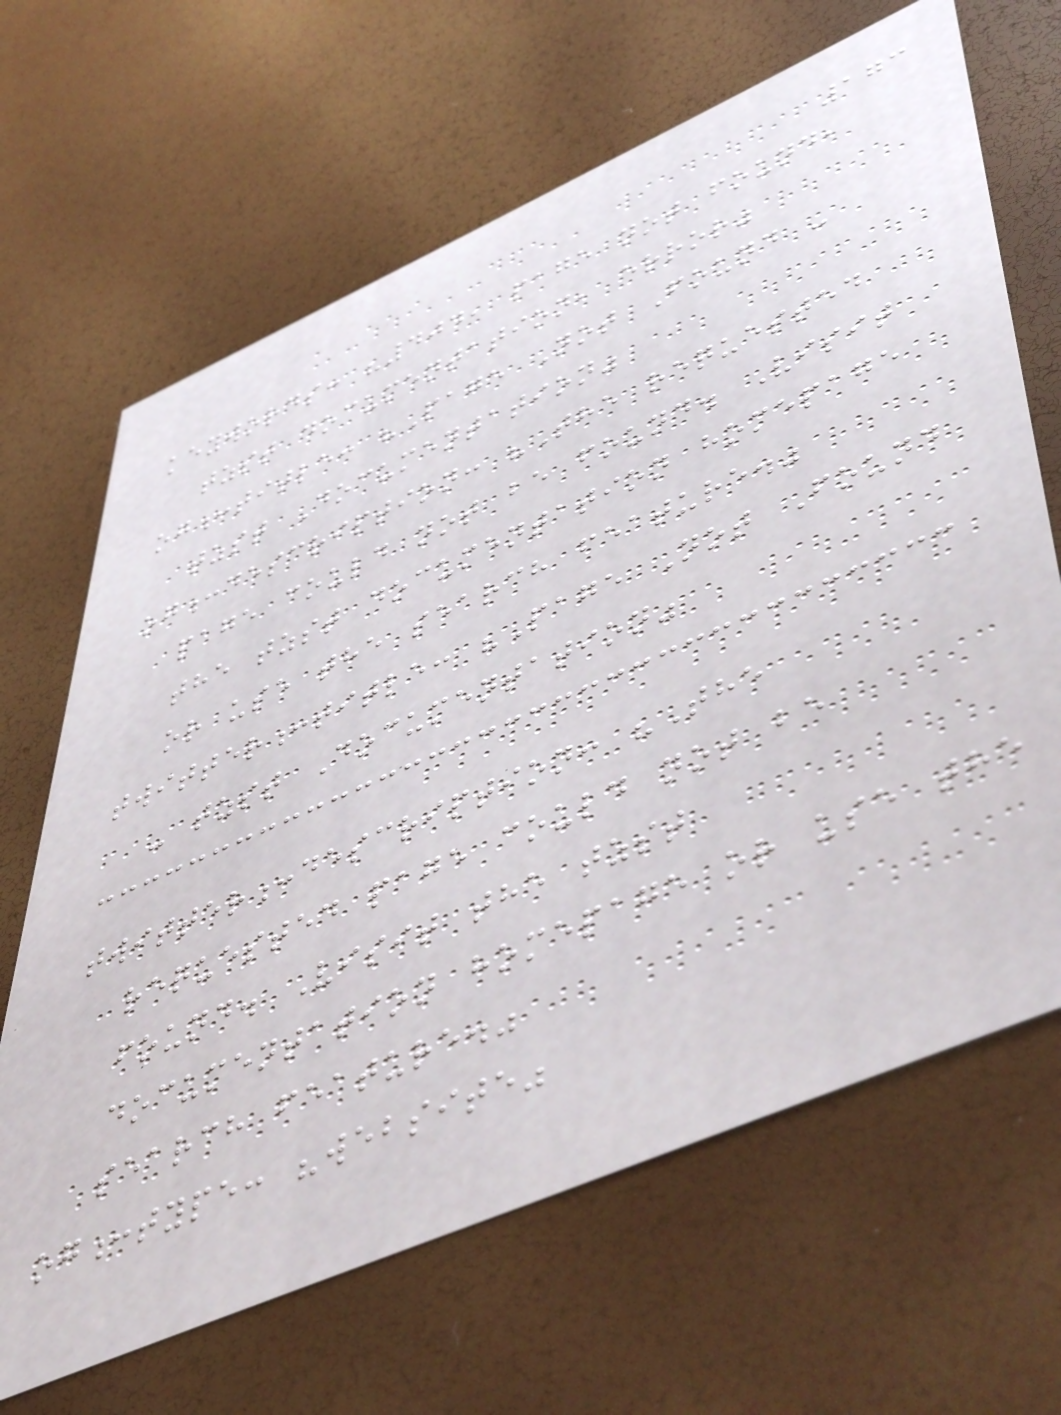173
keywords: "404, page not found,
tzst documentation, error"
og:title: "Page Not Found -
tzst Documentation"
og:description: "The requested
page could not be found. Visit
the tzst documentation homepage
or use the search feature."
twitter:title: "Page Not Found
- tzst Documentation"
twitter:description: "The
requested page could not be
found. Visit the tzst
documentation homepage or use the
search feature."
og:type: "website"
